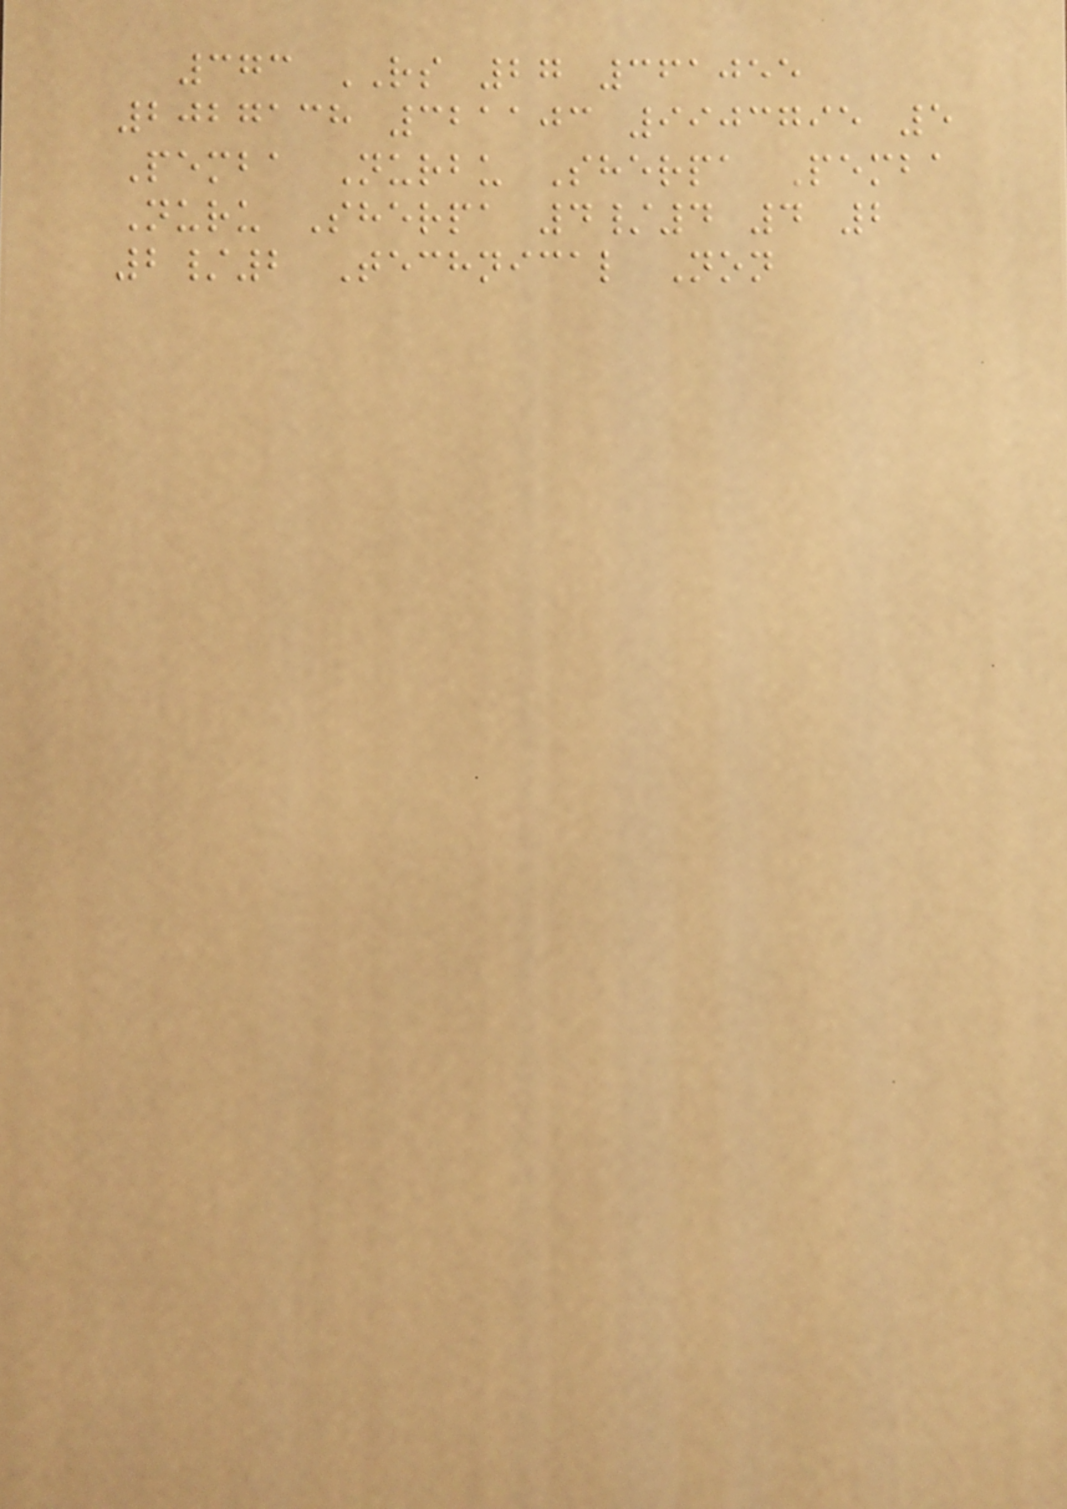373 RS 27 361055
2027138 321103 9903795 5
Pemba Nurbu Sherpa Pemba
Nuru Sherpa 4/4 4 2
2/2 Technical Non
